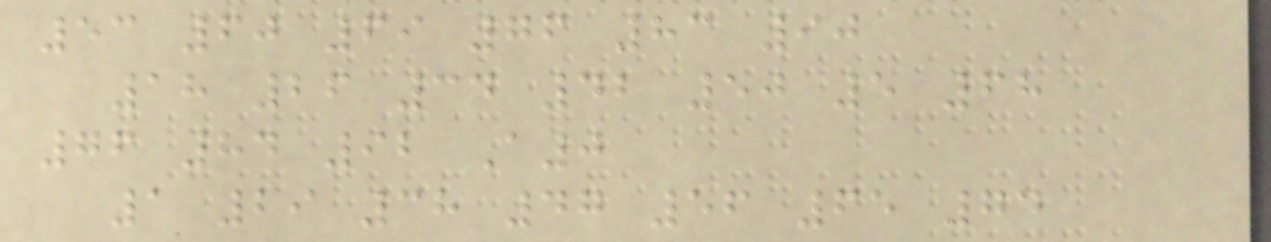53 60 69 76 83 90
18 26 34 42 50 5 68
76 84 92 A0
1 29 38 47 56 65 74
